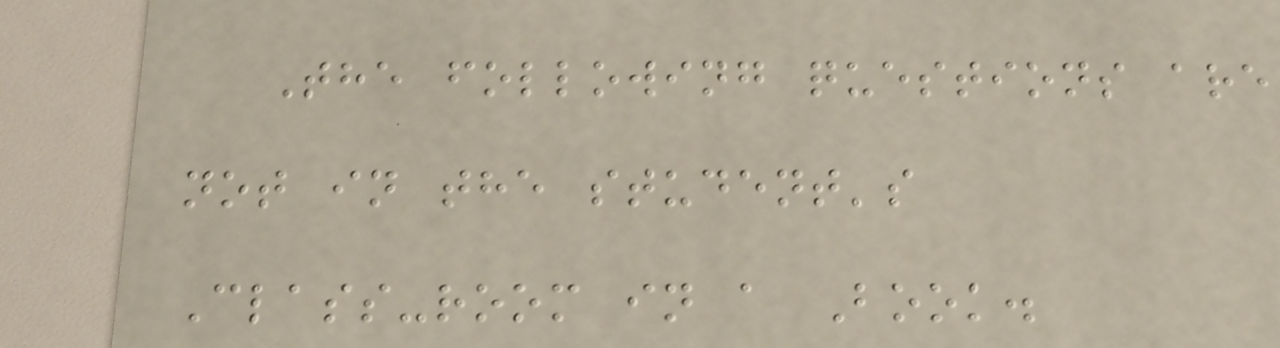The following questions are
not in the student's
Class-room in a Book.
